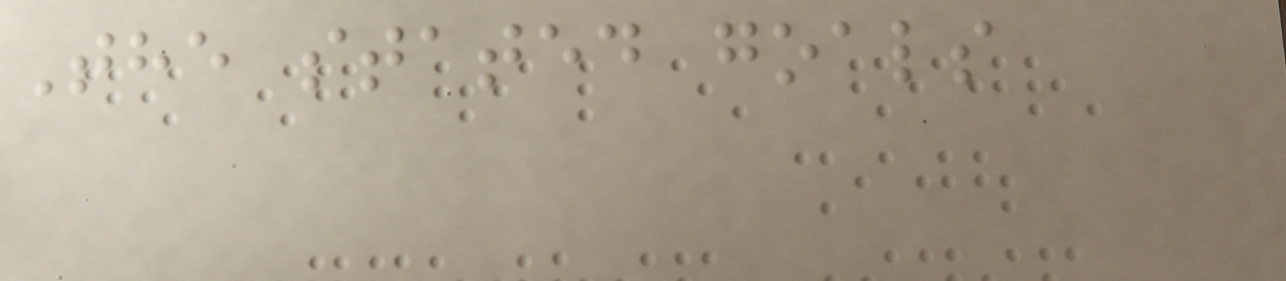The stated goals
